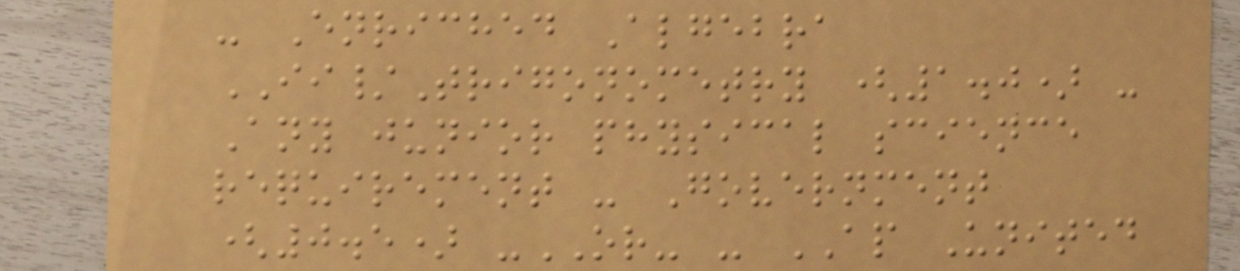- Enriched Algebra
II/Trigonometry (1.0) -
Any junior physical science
requirement - Government
(0.5) -OR- - AP United
